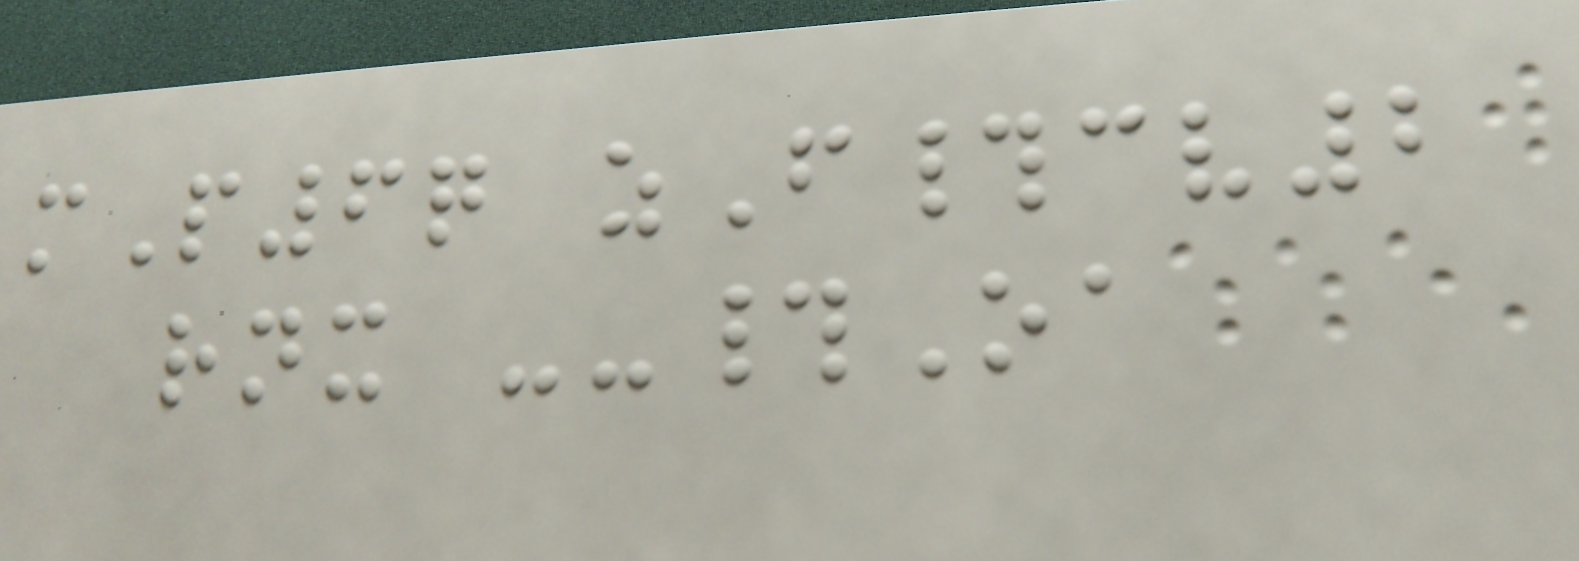mP6q zF#cv2
rnx --#Oa
